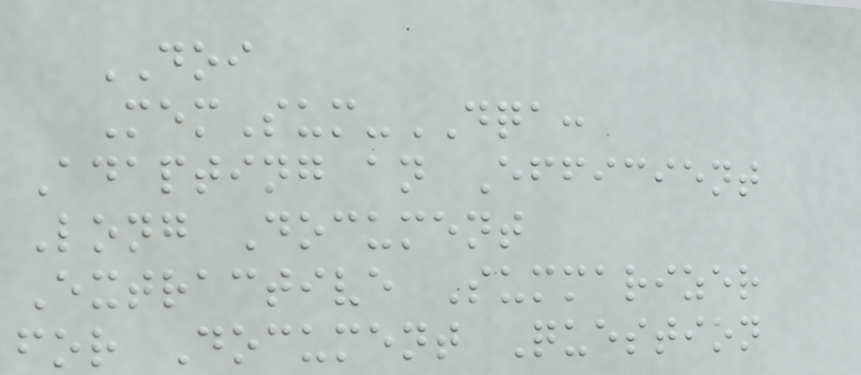DOI
MemSum-DQA:
Adapting an Efficient
Long Document
Extractive Summarizer
for Document Question
